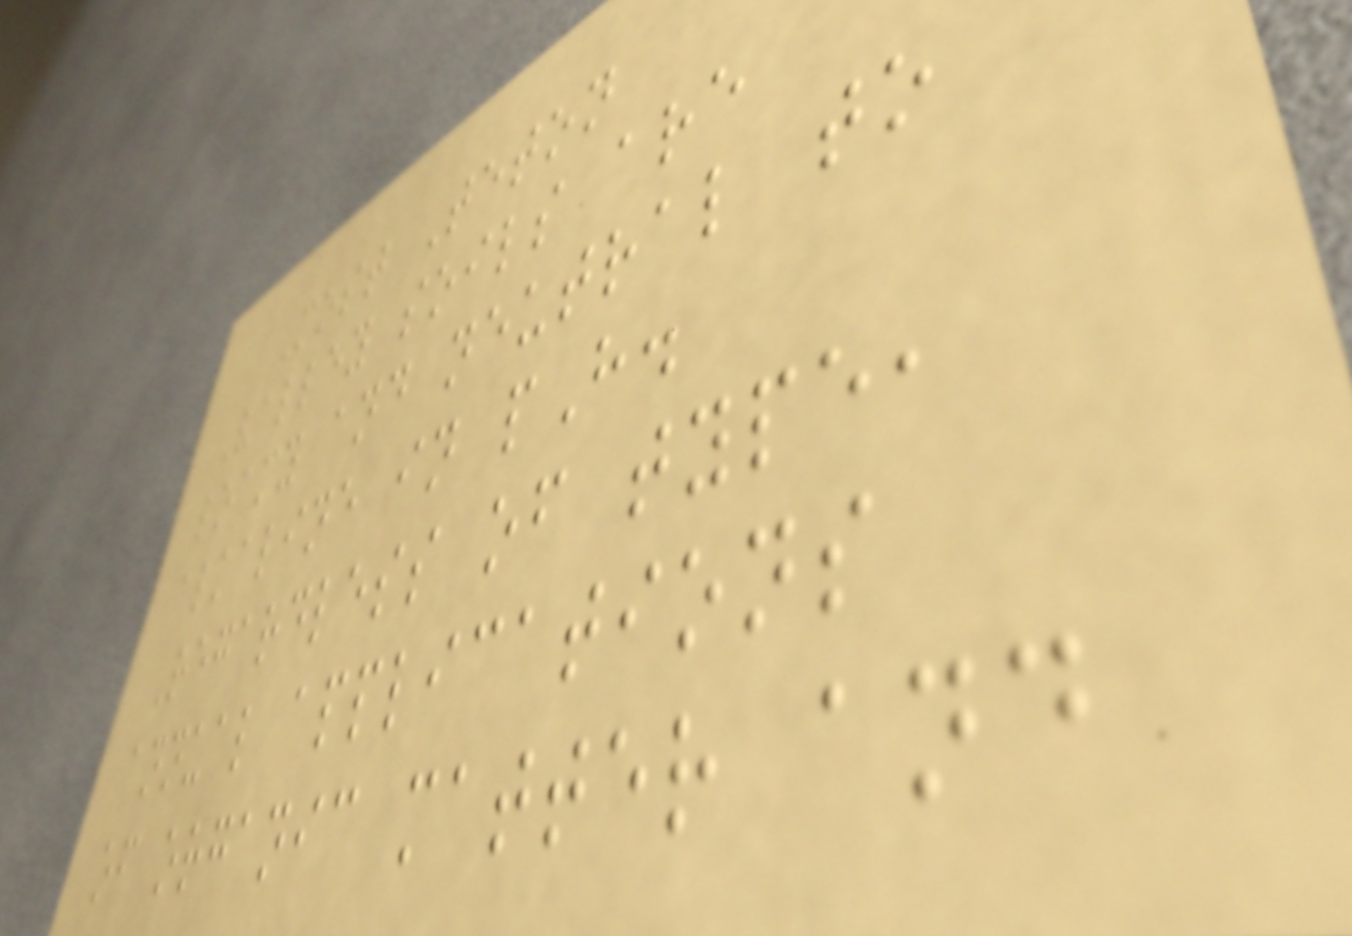Most Teton
Valley soils are
loamy and neutral to
alkaline in pH.
Regardless of type,
annual applications
of organic matter and
